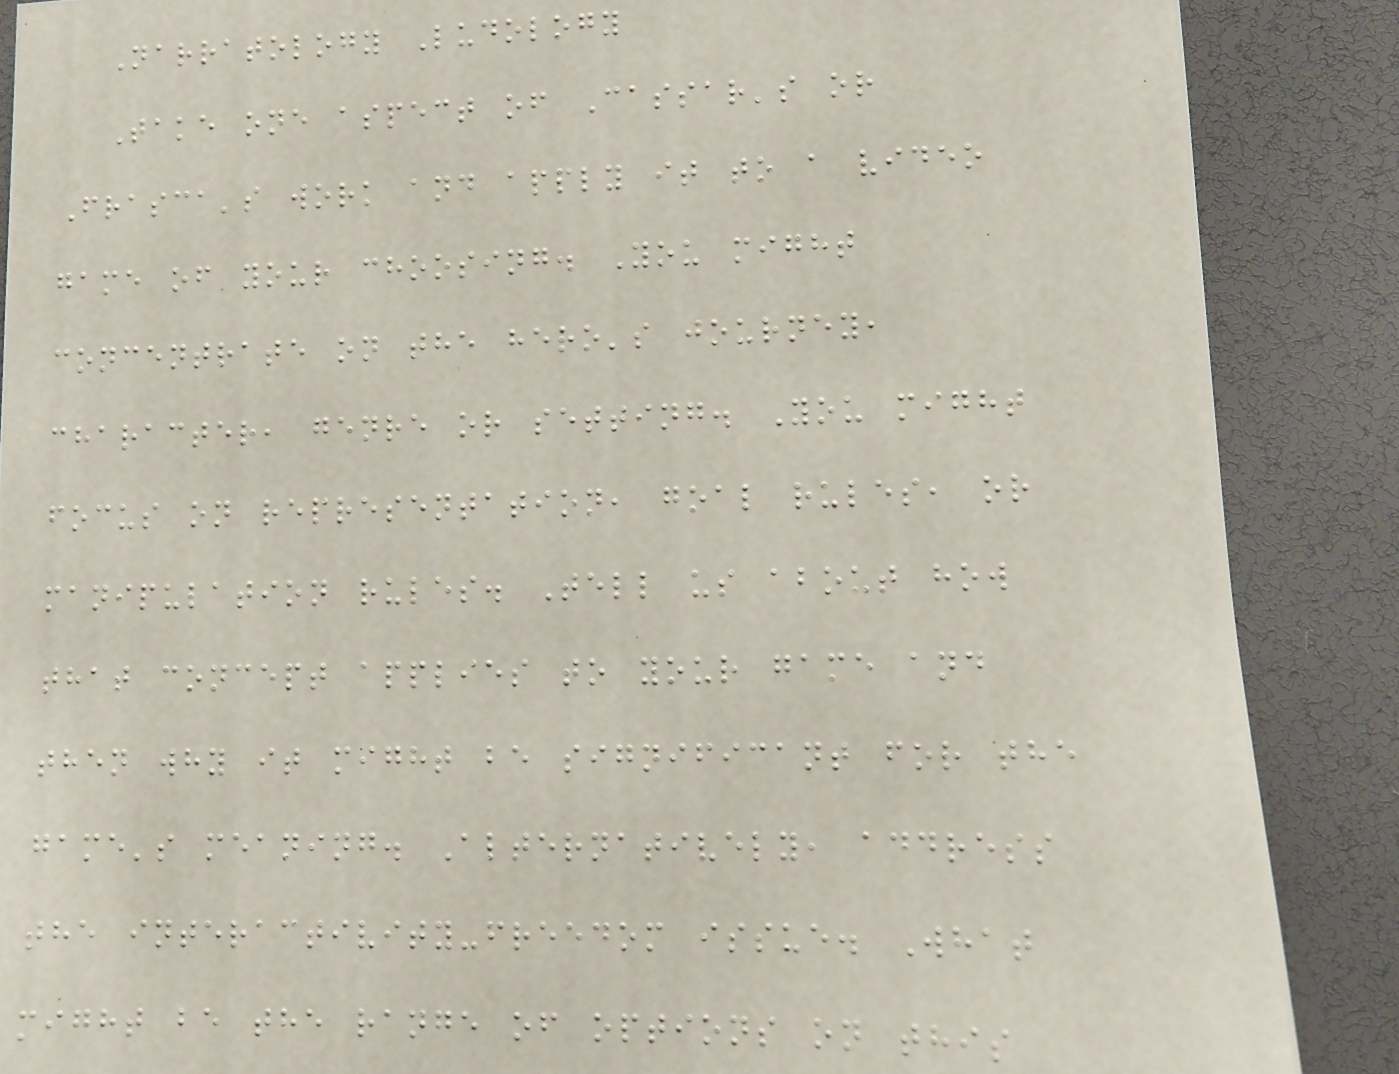Narratology Ludology
Take one aspect of Cassar's or
Frasca's work and apply it to a video
game of your choosing. You might
concentrate on the hero's journey,
character, genre or setting. You might
focus on representation, goal rules, or
manipulation rules. Tell us about how
that concept applies to your game and
then why it might be significant for the
game's meaning. Alternatively, address
the interactivity-freedom issue. What
might be the range of options on this
